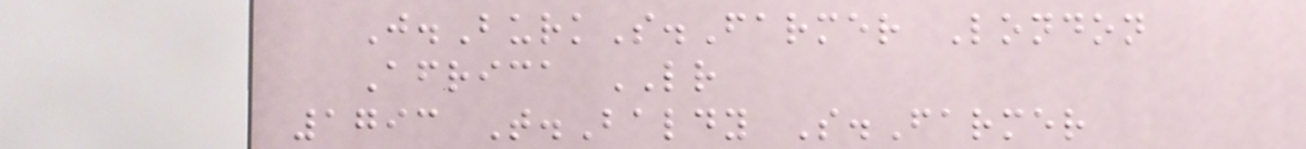J.BurkS.Farmer London
Africa LR
1793 T.Baldy S.Farmer
